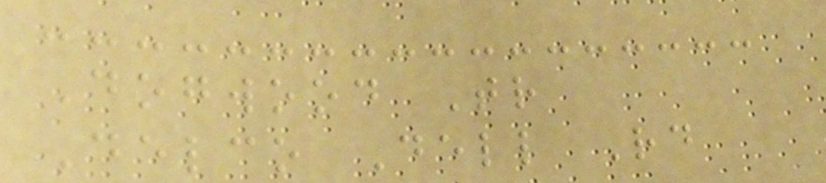Dogwood Tr
Delco Dell Rd
